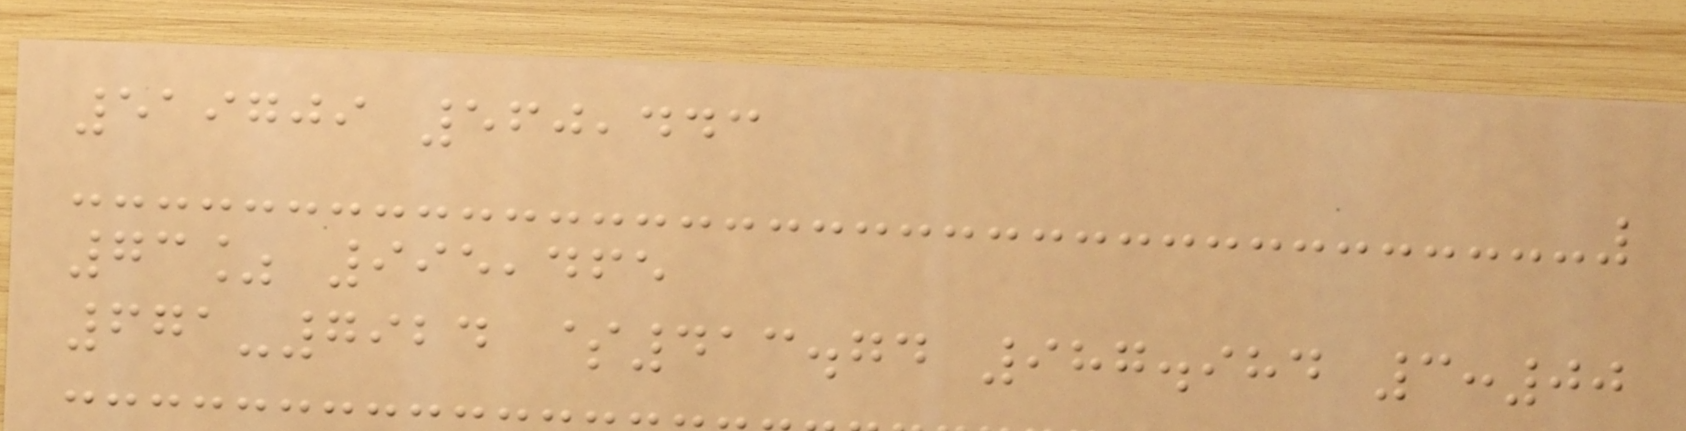519709 560,443
73% 995,465
671-7924 $413.74 987.984 3:00
